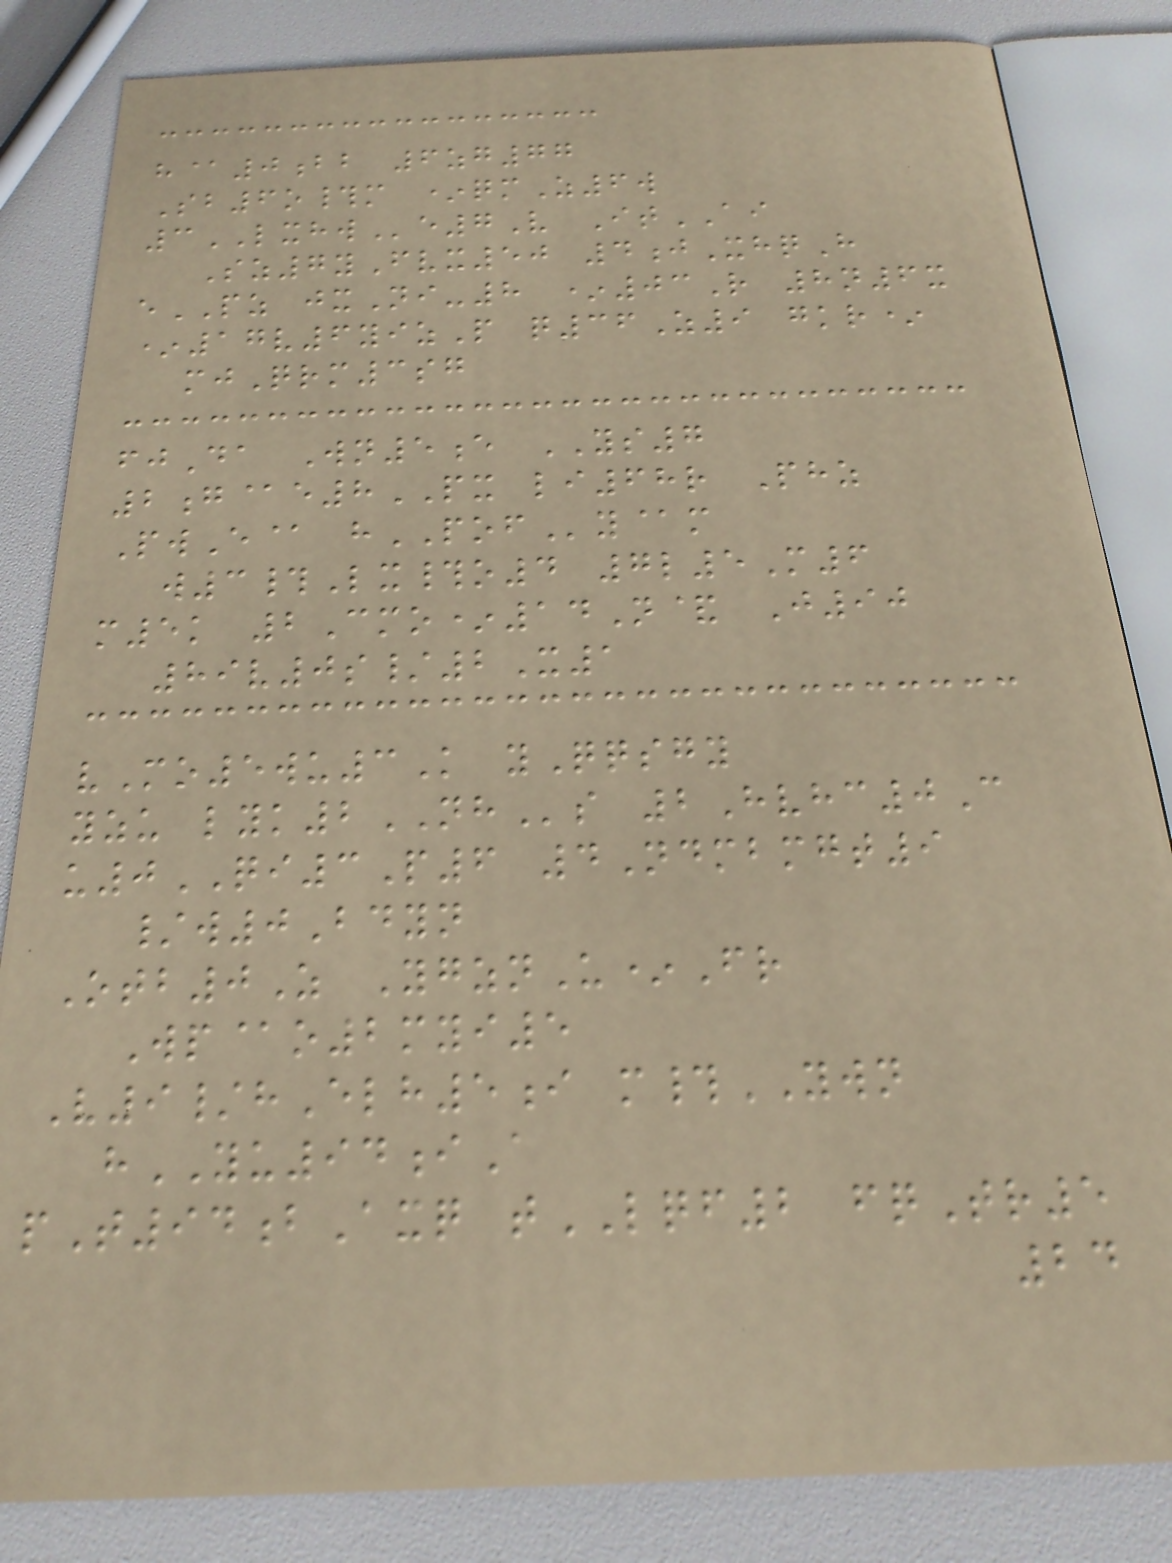h@0bb 6zg77
Sb6o#m *qmZ6w
3LXHWe7V ItAI
Sz7yFvx50 4jXhqH
ePZ jxNi-8 *03R 8n6x
*17v6yizP q36Z9 gkr*
mjQrm3sg
fjDa Wn5e YS7
2g@e8PX li68r Phz
PwE@ hPOFy@m
w3#Lx#o4 7l5M6
m5k 2Cmo*14N& J90
89v0s/2X1
vMo5wu3K yQqsgy
yzu lyk2NHs 2Hvhc0C
u0QI3P6 4Ndmbmgt9
/w0Bdyn
Otb0Z YgznU*Fr
Wp@o2myi5
V9/hElh5i m#YWN
hYU94iA
pT94bAxq tLQF2 fqTr5
24
